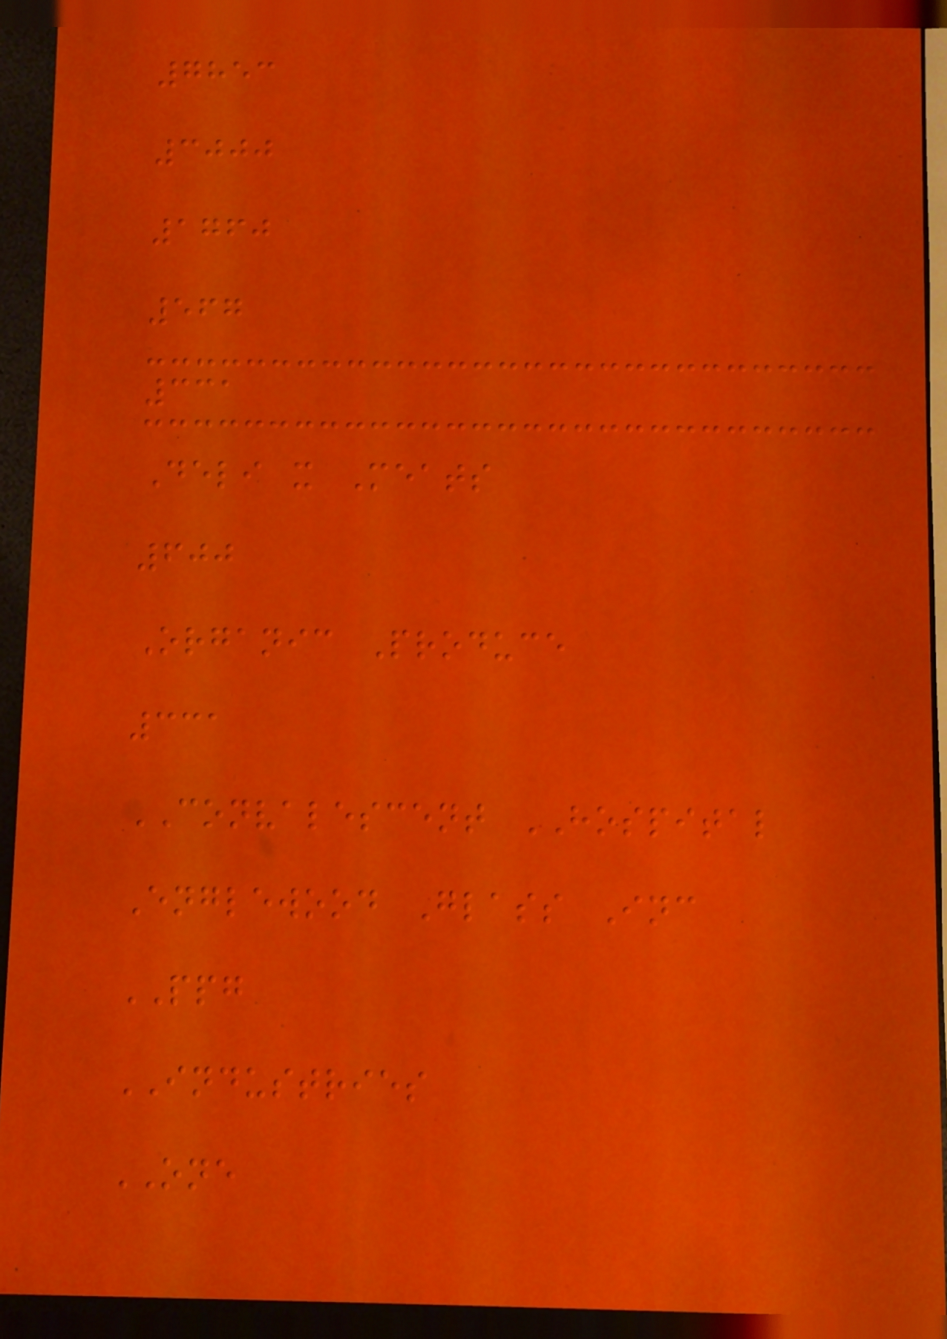7853
3000
1760
567
331
Deli x Meats
600
Organic Produce
331
CONVALESCENT HOSPITAL
Englewood Glass Inc
PPG
INDUSTRIES
ONE
